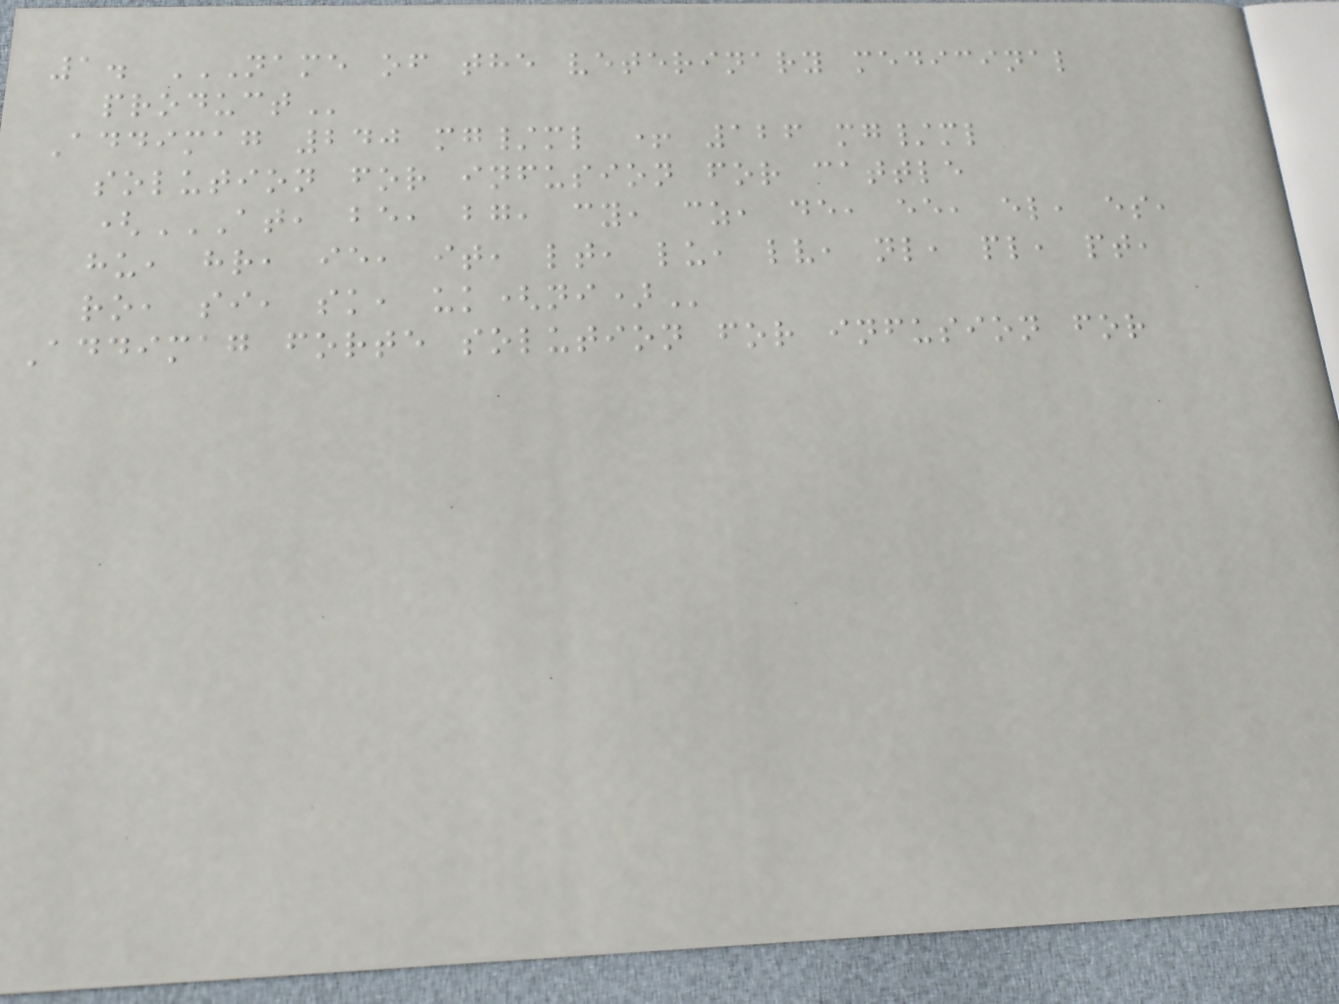1. NAME OF THE VETERINARY MEDICINAL
PRODUCT
Addimag 240 mg/ml + 126 mg/ml
solution for infusion for cattle
(AT, BE, BG, CY, CZ, DE, EE, EL, ES,
HU, HR, IE, IT, LT, LU, LV, NL, PL, PT,
RO, SI, SK, UK(NI)
Addimag forte solution for infusion for
